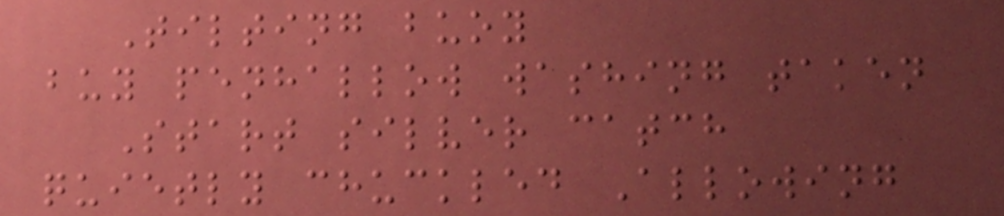Tilting buoy
buy penhallow washing taken
Start silver catch
quietly chuckled Allowing
